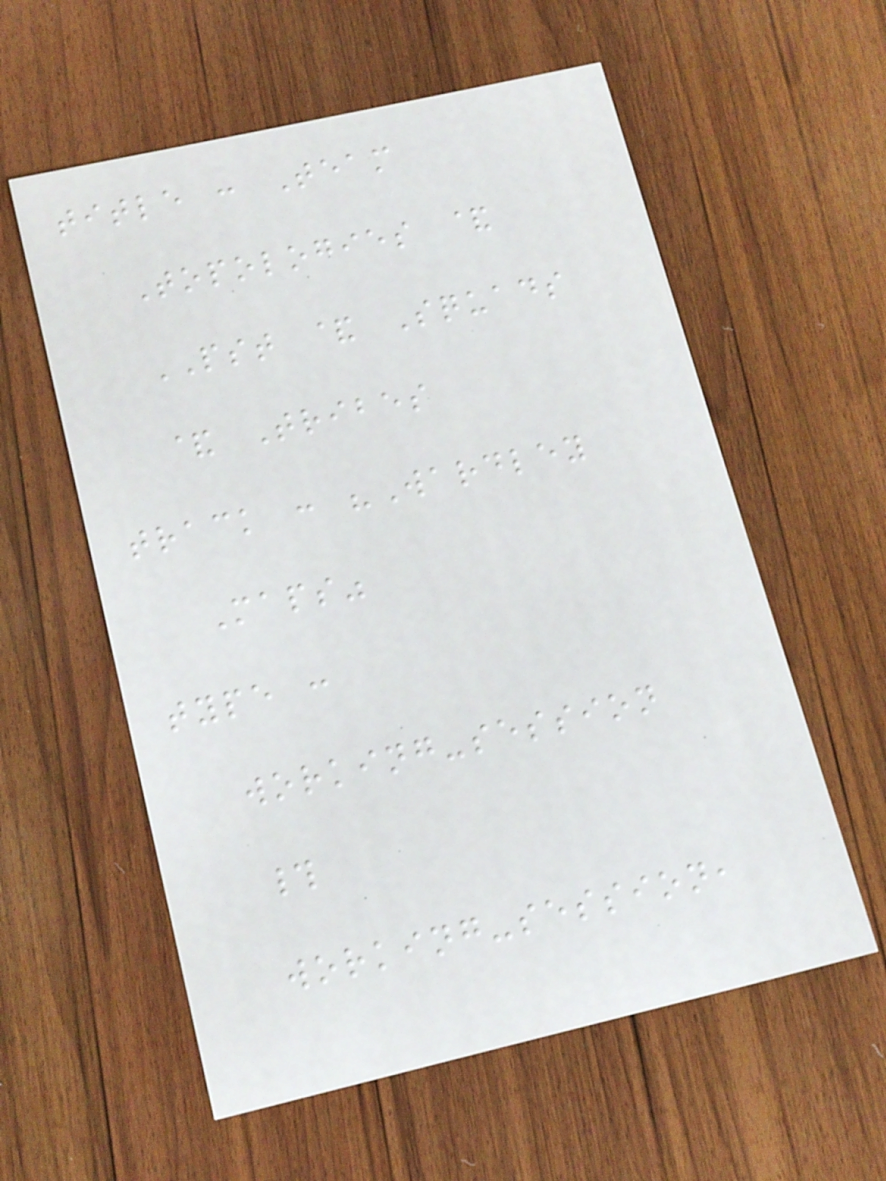title : Team
Topologies &
PST & Squads
& Tribes
track : "Wardley
Maps"
type :
working-session
#
working-session,
